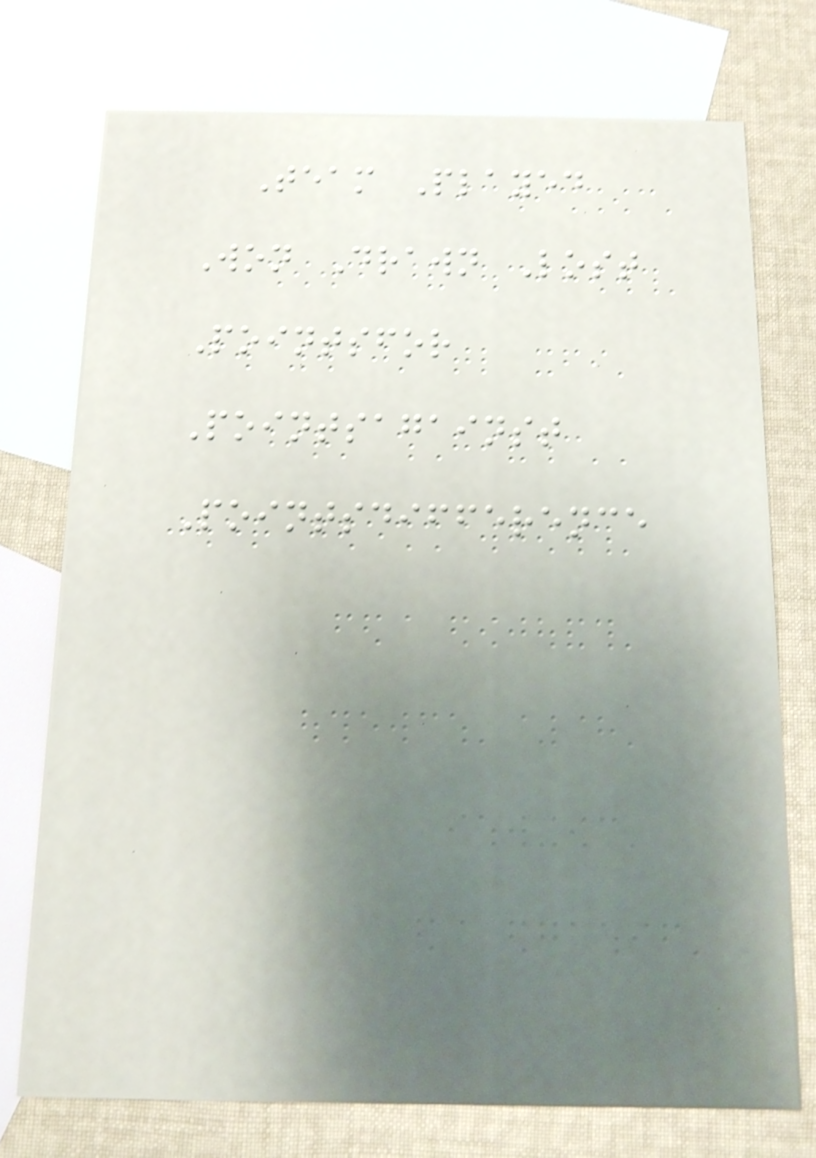Team Played
Won Drawn Lost
Pointsfor
Pointsagainst
Pointsdifference
